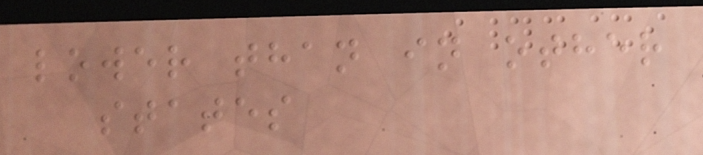lower than in other
states
